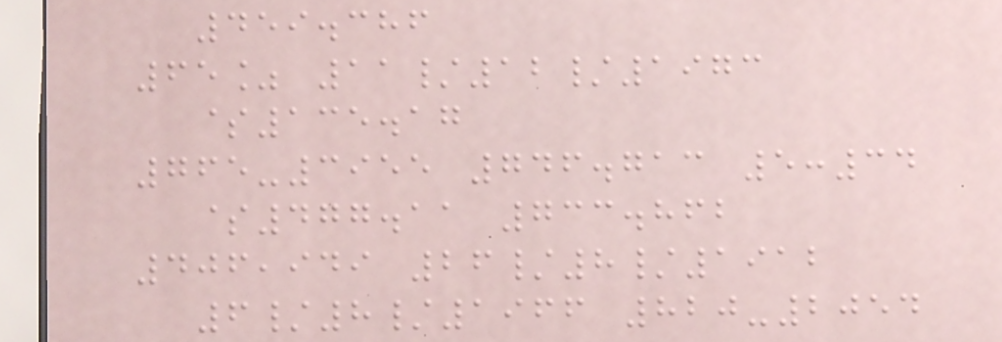459.386
65% 11/12/1973
$135.17
765-3955 746.713 5:34
$477.11 733.862
406,949 26/8/1912
6/8/1966 820-2054
